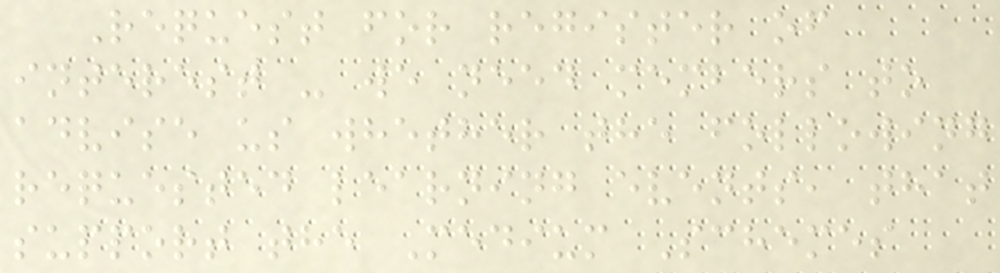Request for register of
interest - we need members to
advise us whether the following
requested learning events, that
support the Medium Schemes
